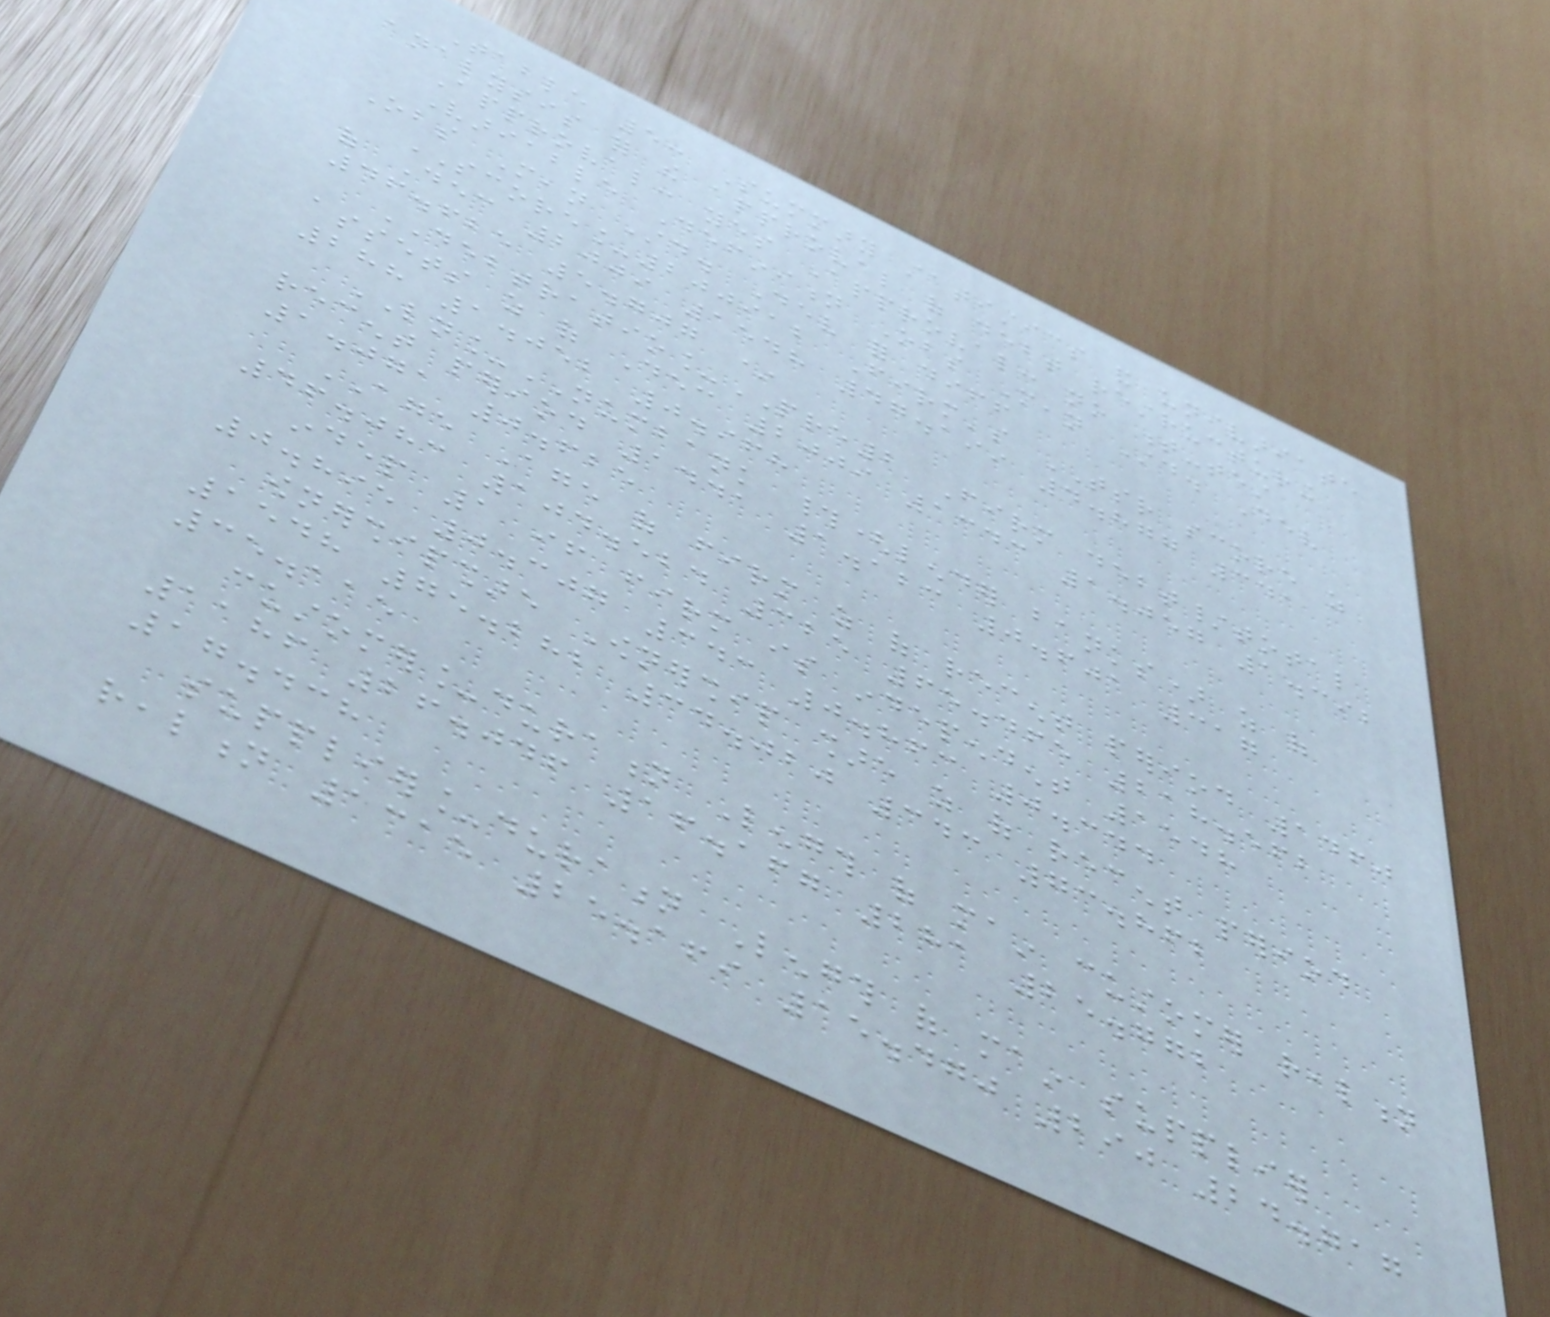Table 5: Summary statistics and univariate
analysis for the approval of debt restructuring
Approval: yes Approval: no t-test
Variable Definition Obs Mean Std. Dev
Obs Mean Std. Dev for diff
SCORE_200912 Firm's TSR score as
of Dec 2009 1548 47.199 4.877 341
46.625 5.707 *
DEBTRATIO_PRE2 Firm debt/total
assets as of Dec 2009 1343 1.057 1.392
288 1.052 0.968
LN_NUMBANK #(lender banks) as of
recent period 1441 1.123 0.601 317
1.071 0.625
AGE Age of firm as of recent period 1460
46.083 104.524 325 65.465 218.562
indep 1 if firm is independent 1548
0.895 0.307 343 0.863 0.344
ownershipshare Ownership share as of recent period
1548 75.282 34.020 343 73.862
35.115
customer_duration Length of main customer realtion
1186 26.046 16.167 281 25.772
17.438
supplier_duration Length of main supplier
realtion 1315 25.169 15.470 290 24.717
